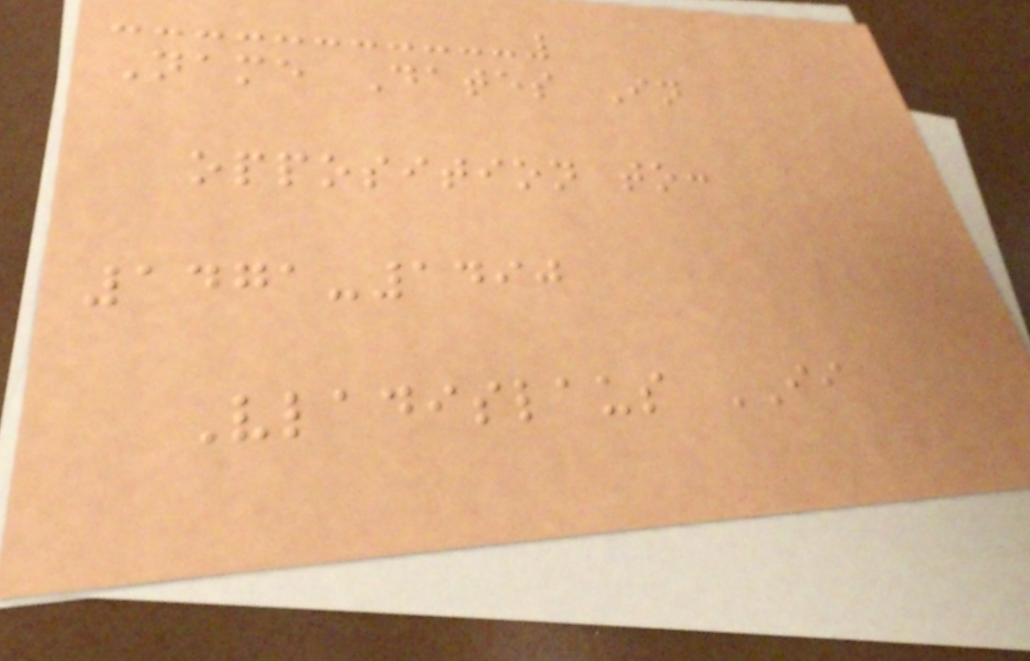Name Dates In
opposition to:
1471-1490
Vladislaus II
